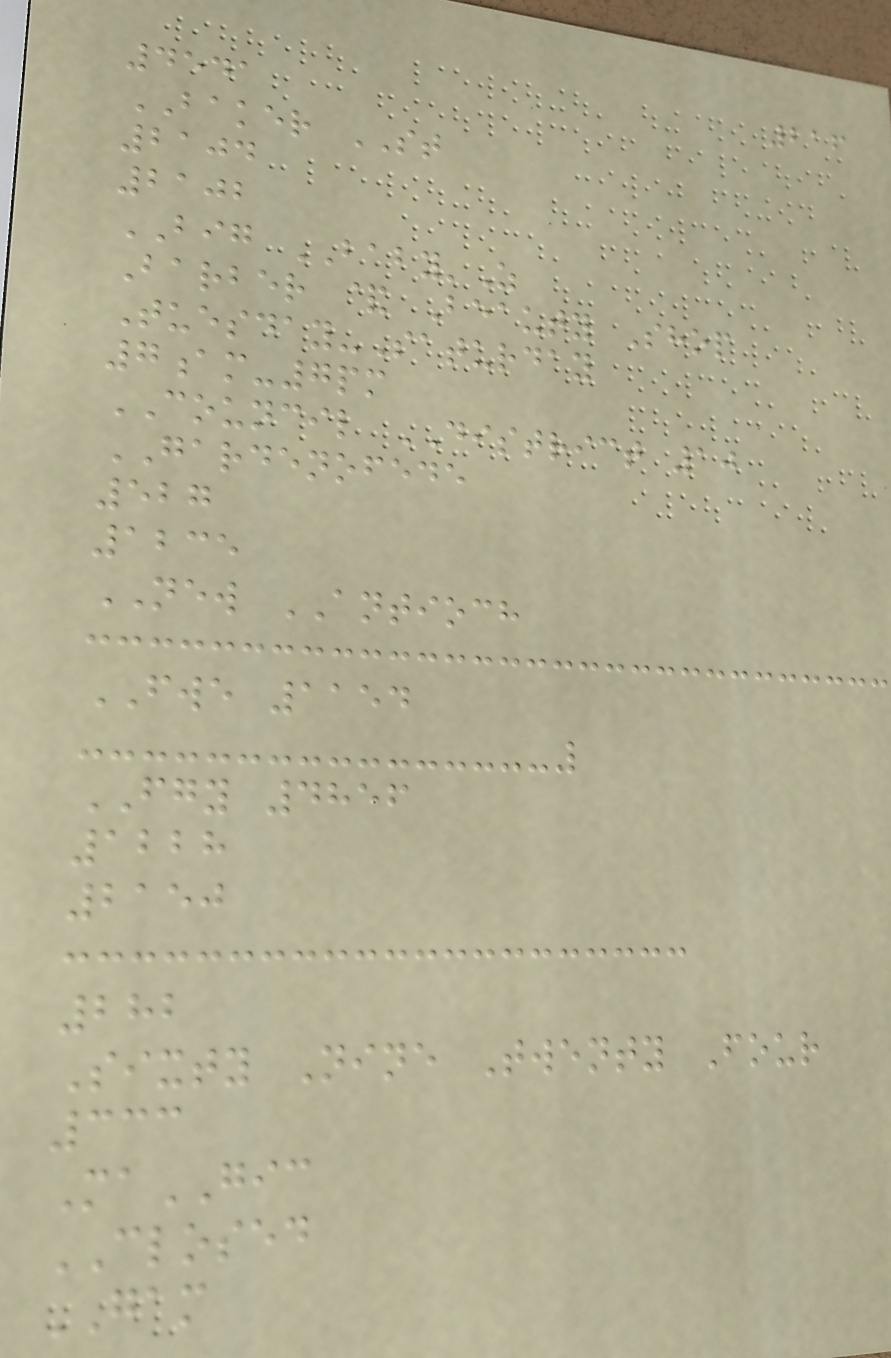216
4541
BAKER ST
2104
2102
BIG BABY'Z
Barber & Beauty Shop
Tuesday-Saturday
7am-7pm
COUNCIL DISTRICT 10
GARDENOFEDE
527
1235
NEW ANTIOCH
FWE 1154
FGY 4856
1228
2150
282
Sixty Nine Twenty Four
333
MaGIC
CLOSED
GAM
